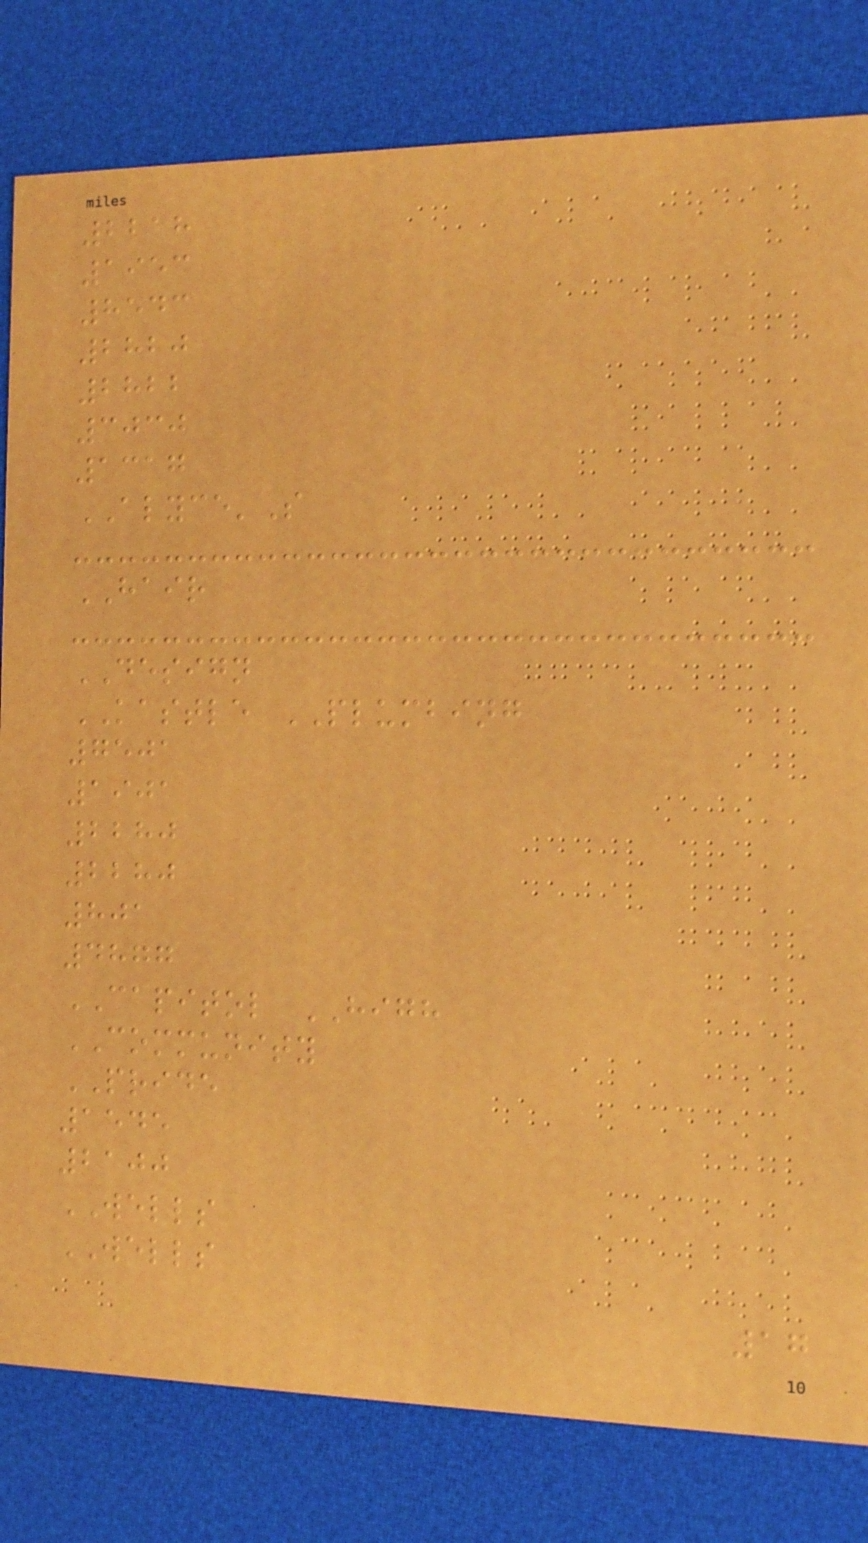2218
1953
8543
2820
2822
3030
1317
ALYCE'S
HAIR
DESIGN
KASTLE PLUMBING
7501
1901
2280
2280
801
4877
CAPITOL HIGH
COMMUNITY
PRIDE
1545
2100
WELLS
WELLS
17
